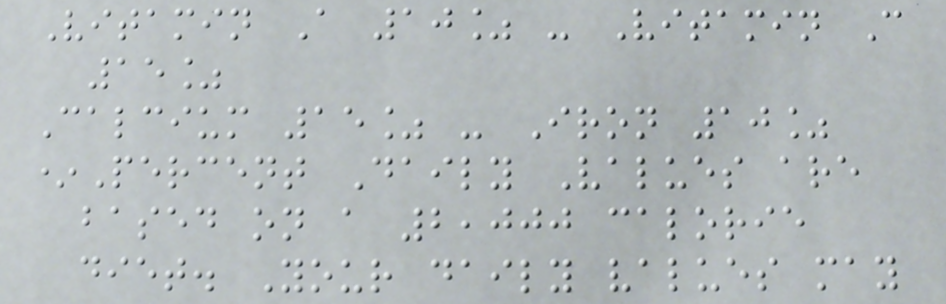Vitamin A 10% - Vitamin C
15%
Calcium 15% - Iron 10%
*Percent Daily Values are
based on a 2,000 calorie
diet. Your daily values may
